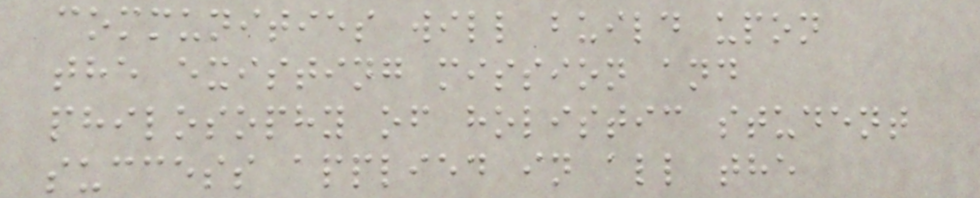communities will build upon
the existing mission and
philosophy of holistic student
success applied in all the
